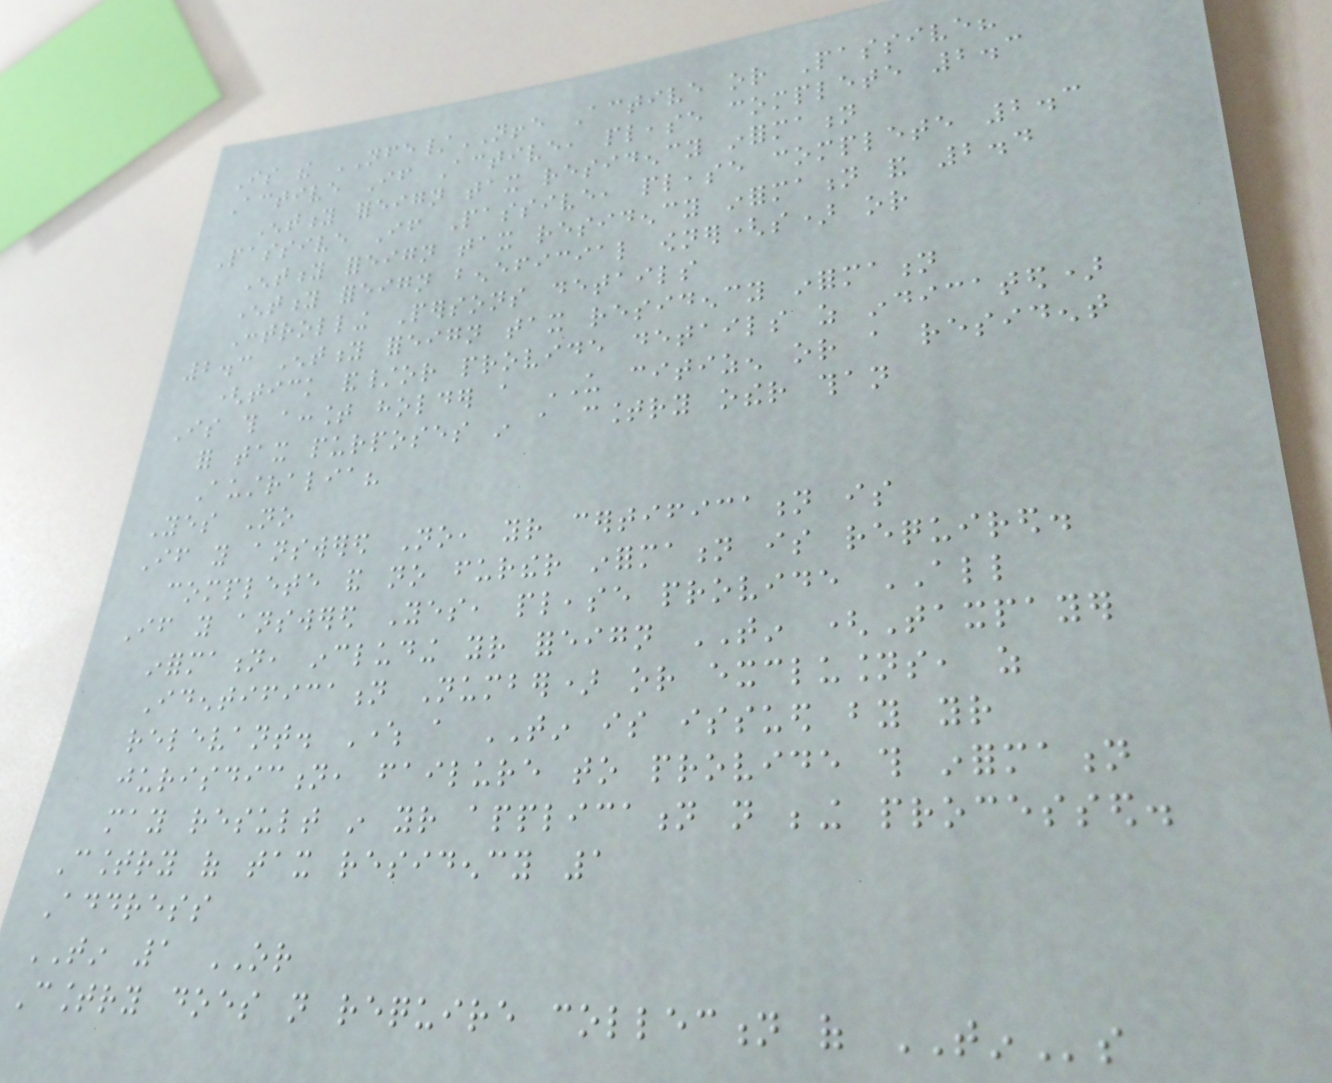Is the NFE/NFFE Active or Passive?
Active If Active, please complete 2.3
Entity foreign tax residency information
Passive If Passive, please complete 2.3
Entity foreign tax residency information and 2.4
Entity foreign beneficial owner(s) or
Controlling Persons details
2.3 Entity foreign tax residency information
(tick and/or provide details as indicated)
Is this account holder a US citizen or a resident
for tax purposes in a country other than
Australia?
Yes No
If you answered No, your certification is
complete and no further information is required.
If you answered Yes, please provide ALL
information, including your foreign TIN (Taxpayer
Identification Number) or exclusions, as
relevant. Where a TIN is issued by your
jurisdiction, failure to provide this information
may result in your application not being processed.
Country of tax residency 1
Address
TIN 1 OR
Country does not require collection of TINs
